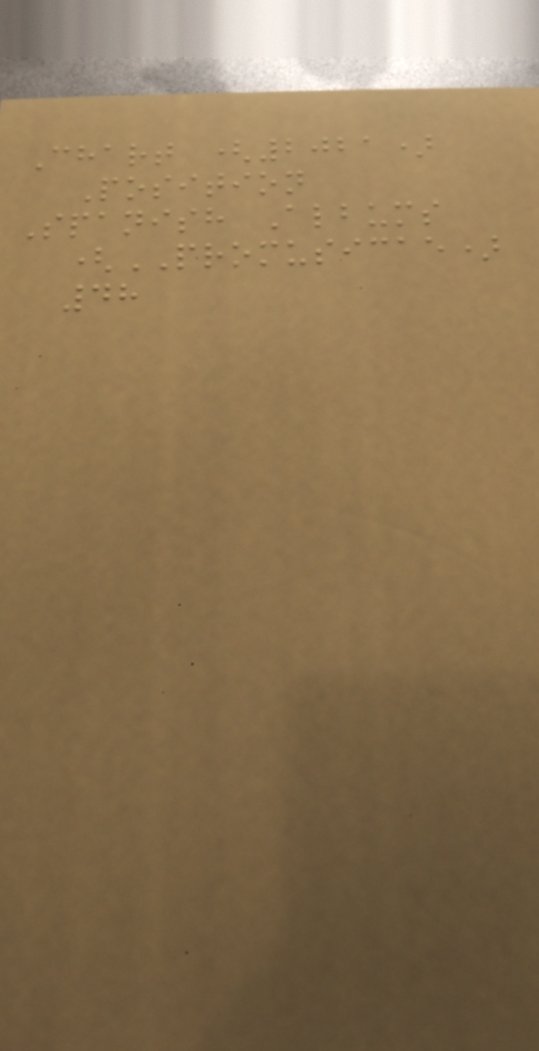Chart (2021)
Position
Spanish Albums
(PROMUSICAE)
48
